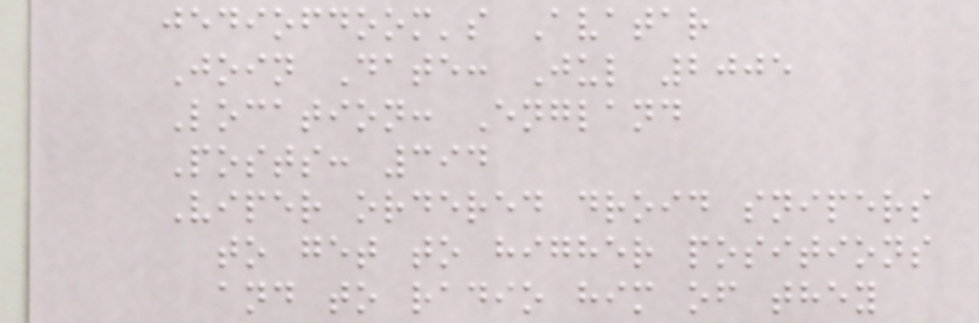jediofdoom's Avatar
Join Date: Jul 2005
Location: England
Posts: 394
Viper ordered droid snipers
to get to higher positions
and to radio him of they
